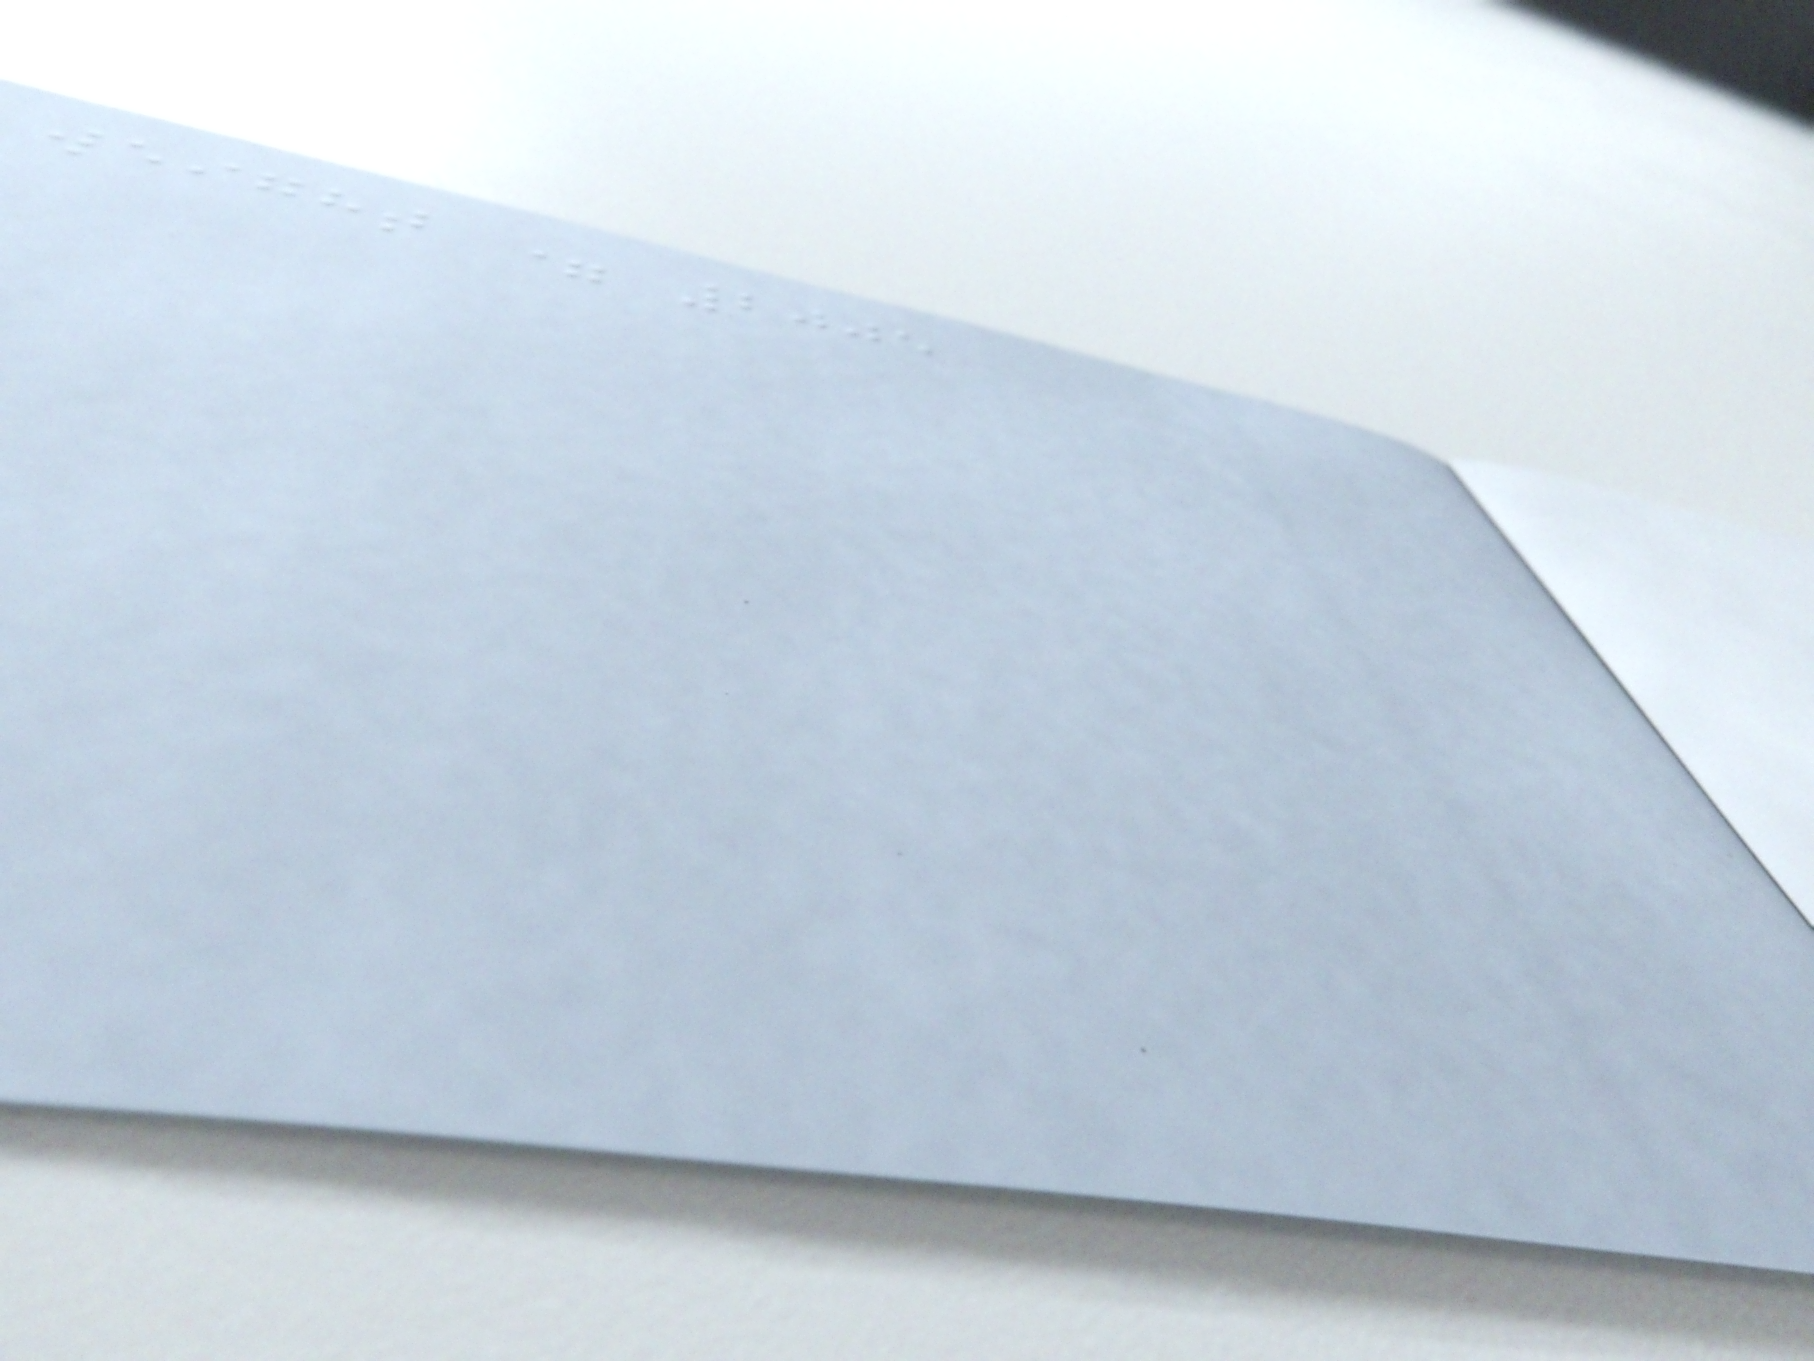weight = 2005
